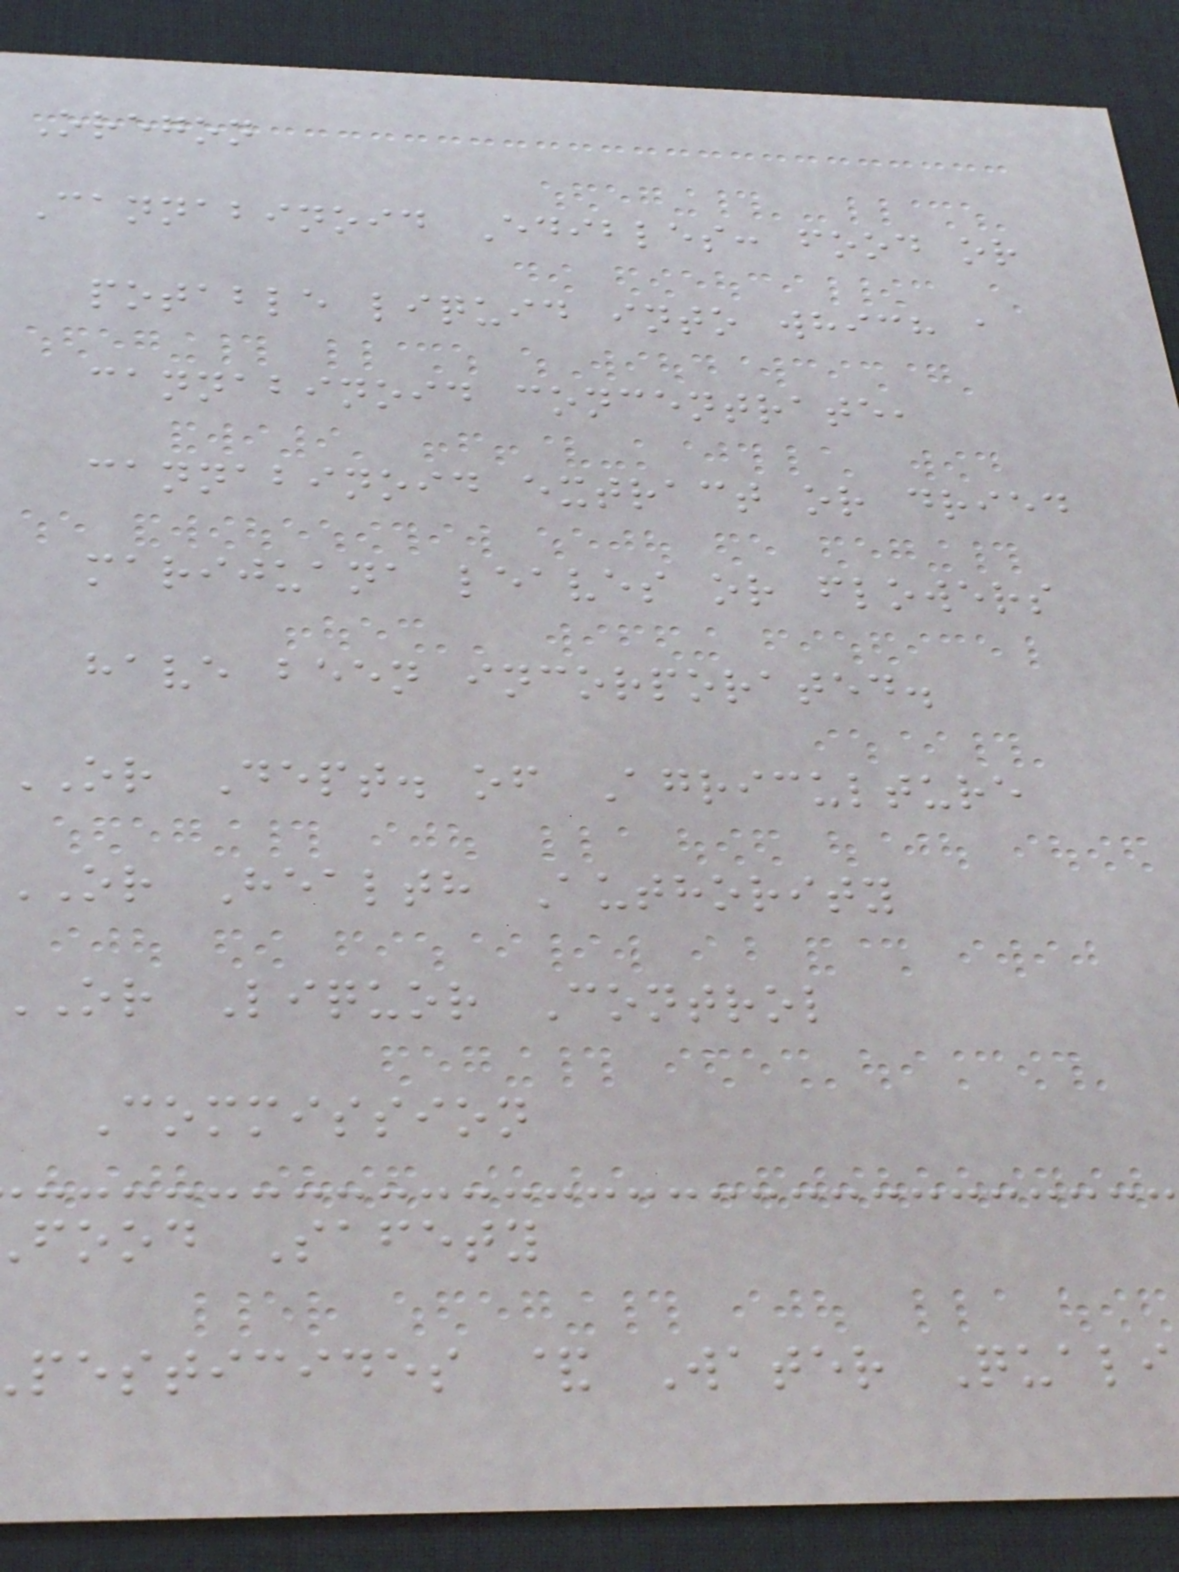Oregon
Cannabinoid Edibles: food or
potable liquid into which a
cannabinoid concentrate,
cannabinoid extract or dried
marijuana leaves or flowers
have been incorporated.
OR Dept. of Agriculture
or Health Authority
or Liquor Control
Commission
food Safety
pesticides & Water Quali
